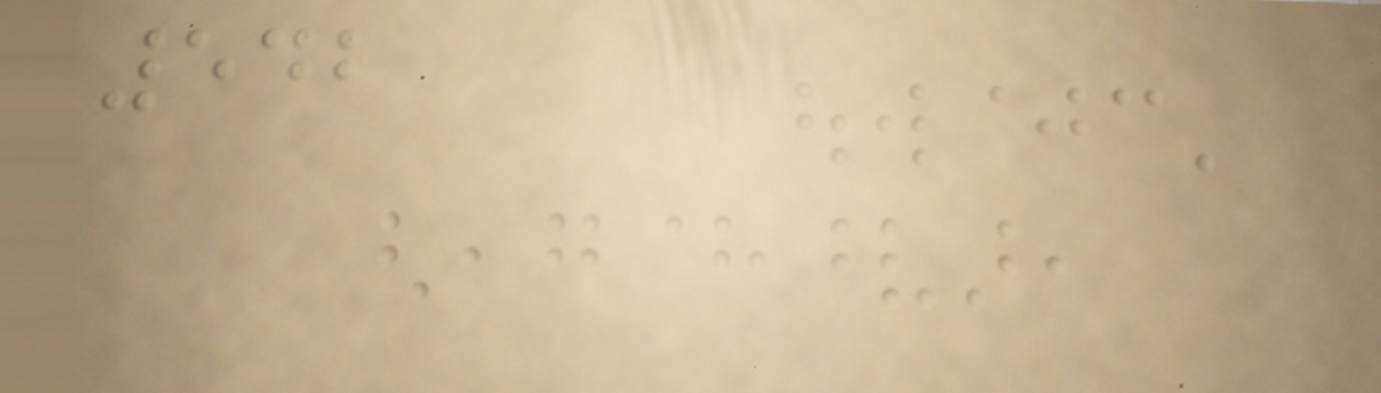542
